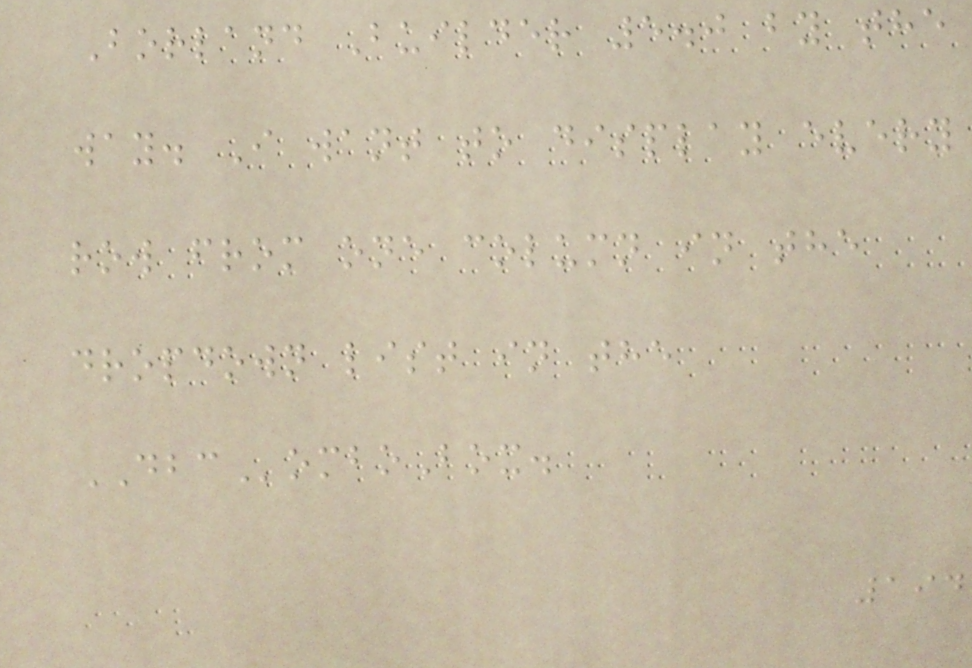Borland Builder 5.0 by the
way. I want to display every
row from one column in the
dropdown list in the
DBComboBox.
194
